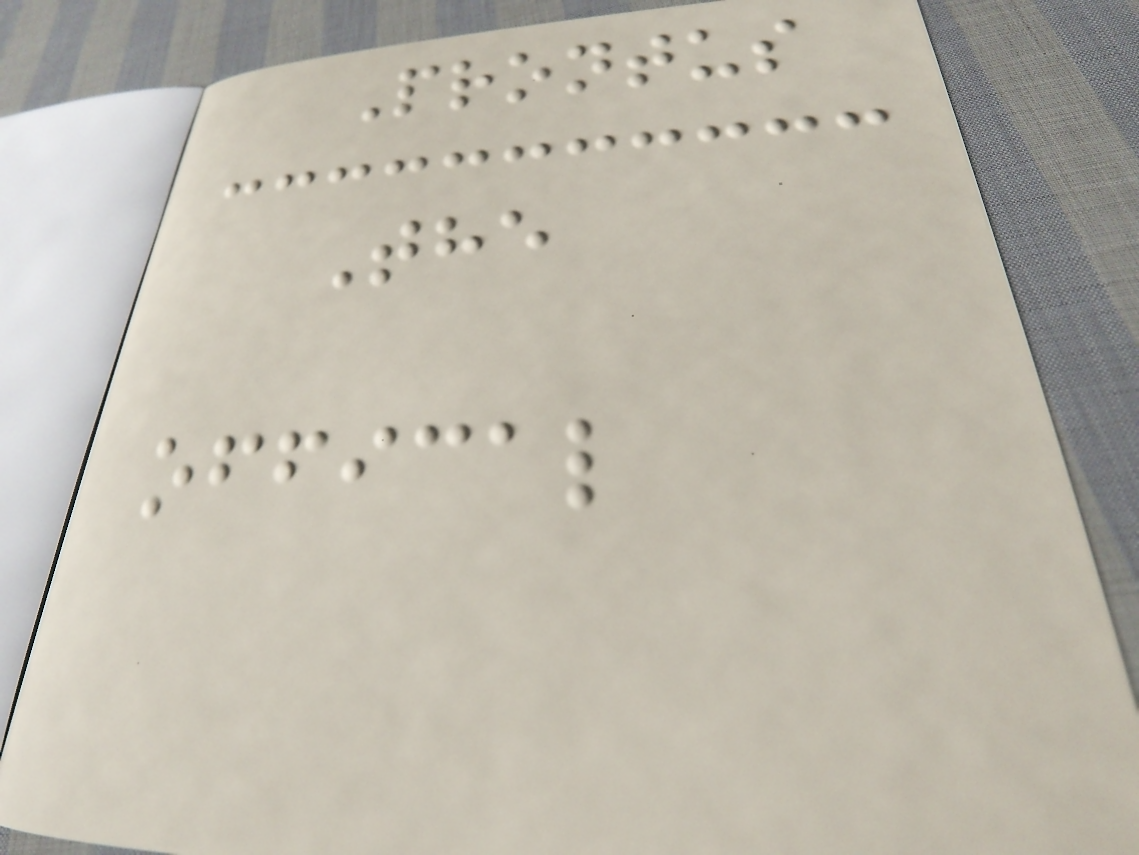Prontus
The
offical
